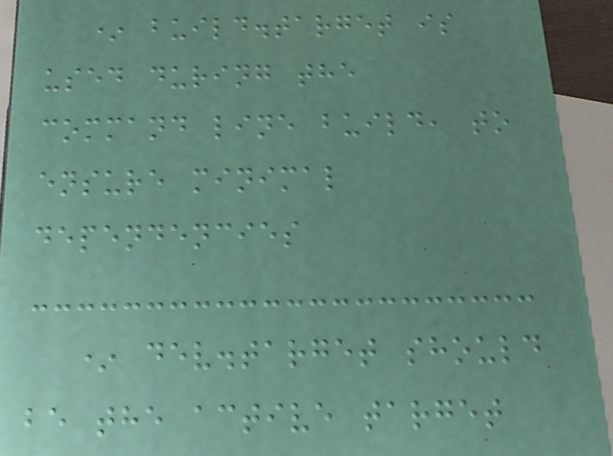* build.target is
used during the
command line build, to
ensure minimal
dependencies
* dev.target should
be the active target
